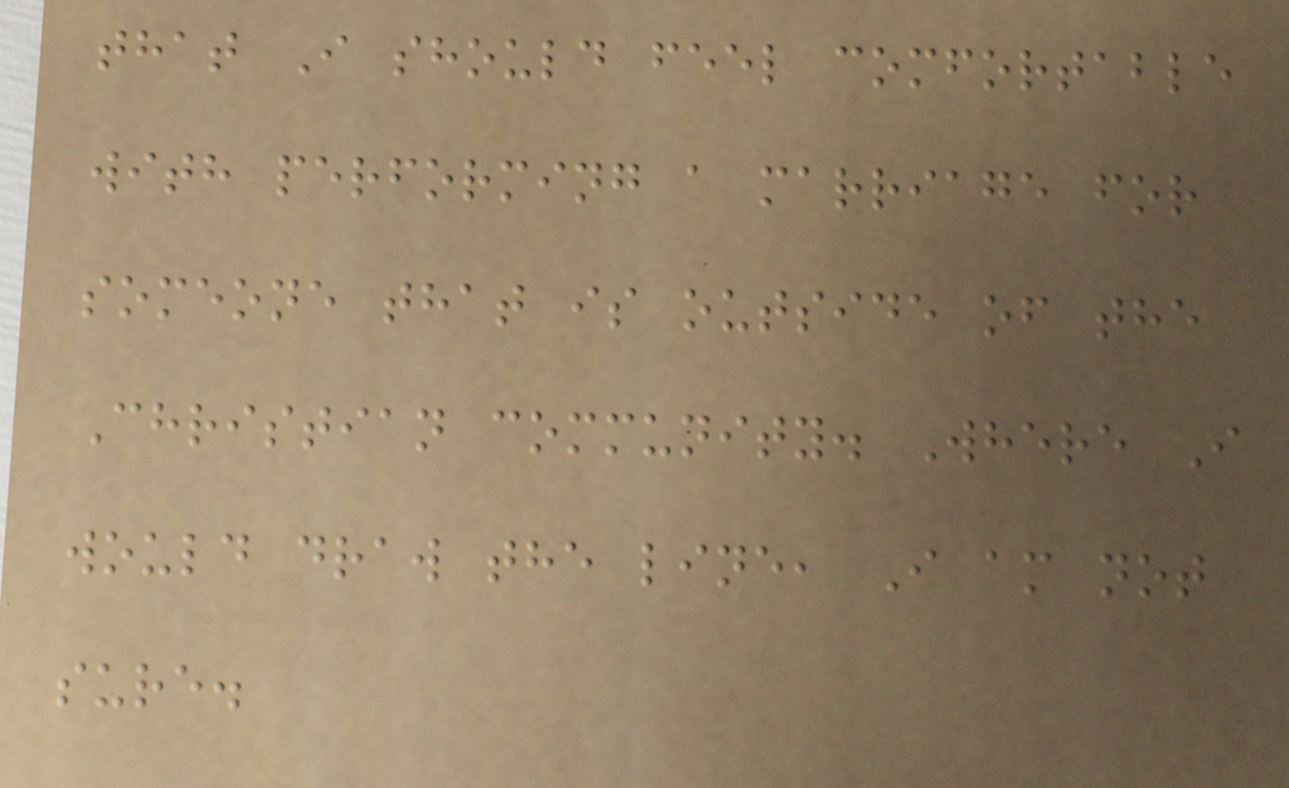that I should feel comfortable
with performing a marriage for
someone that is outside of the
Christian community. Where I
would draw the line, I am not
sure.
